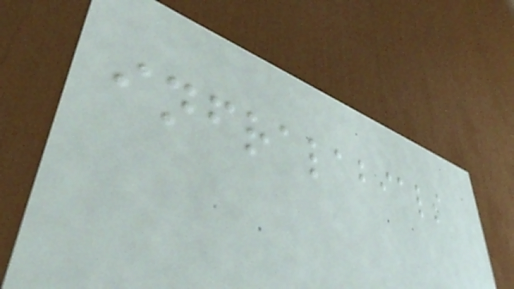infralabials
